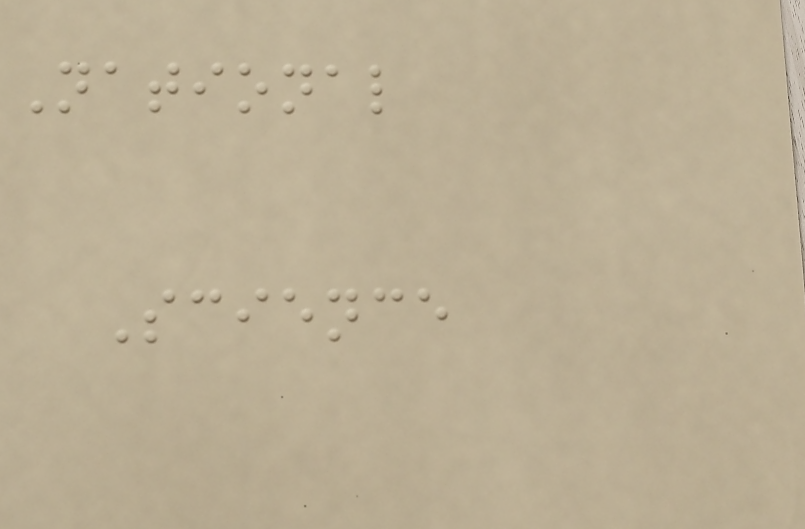National
Science
